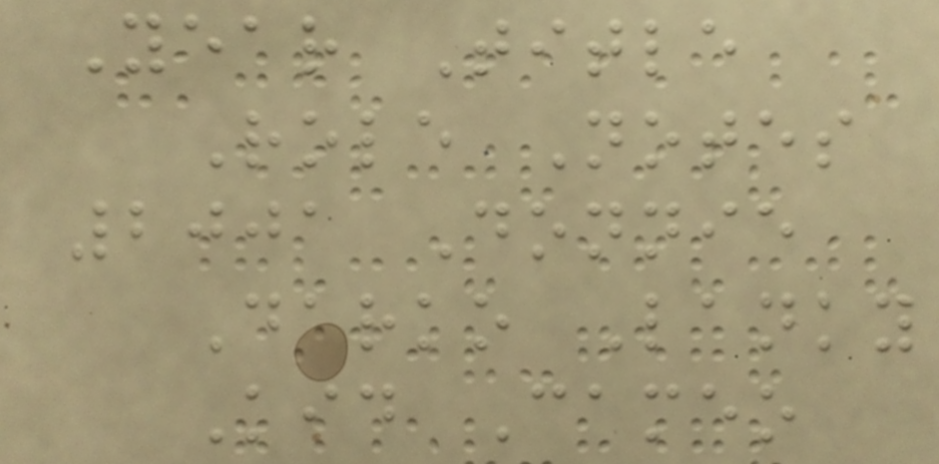Year Title
Role Notes
2001 Donnie
Darko Lanky
Kid Cameo
